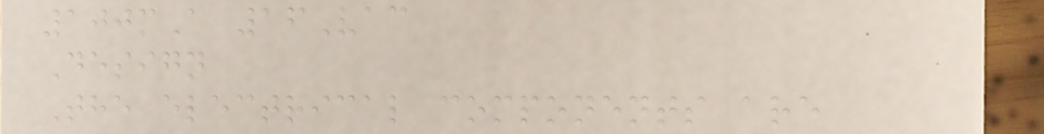100mA 16Vac
Design
The electrical components are
